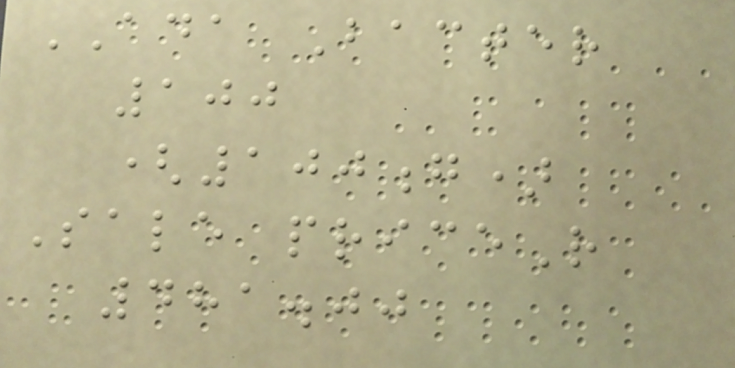ADA Bacter
100
(100g)
Sale priceR
481.00
